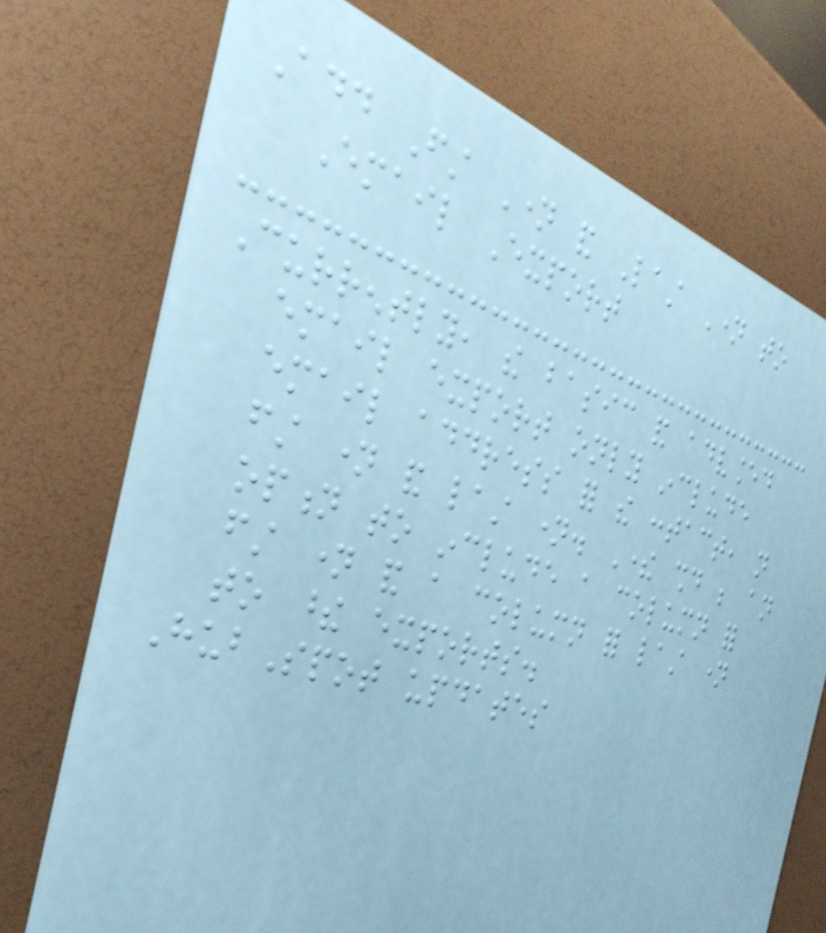Add First Name and Last Name to
Email Export
Currently, the basic and advanced
email export only include
email address for the contact, not
first name and last name. There should be an
option to include a column for
first name and a column for last name
to these exports.
HubSpot updates
